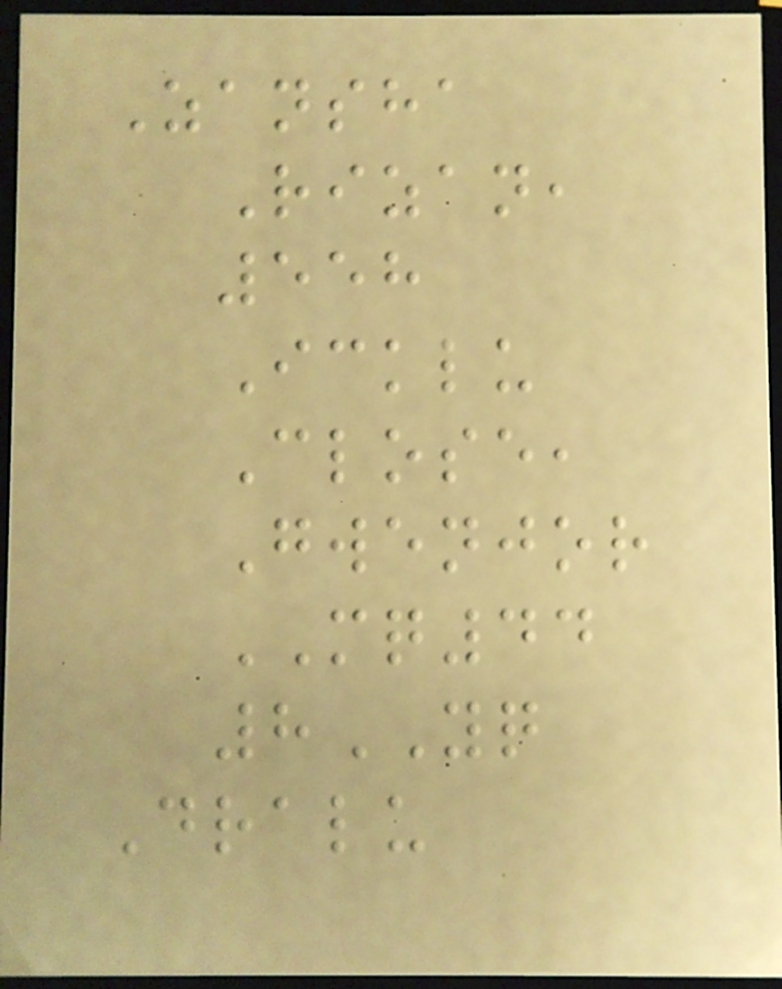Zansha
Rizan,
558
Icklu
Close,
Gwenjor
MQ44
8YQ
Dralu
